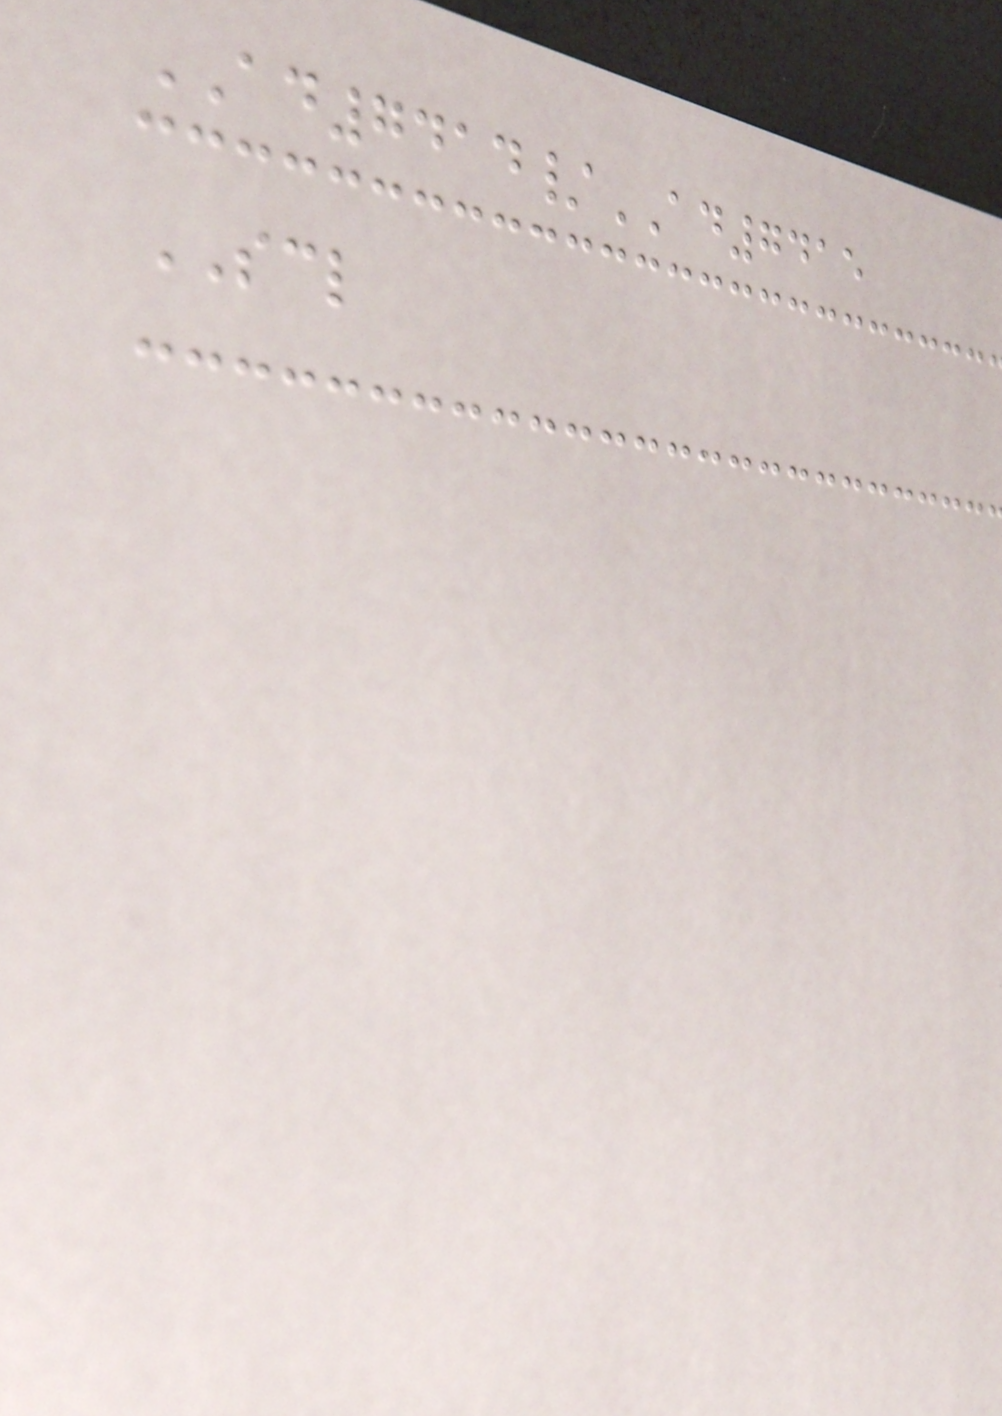AD7414/AD7415
SCL
